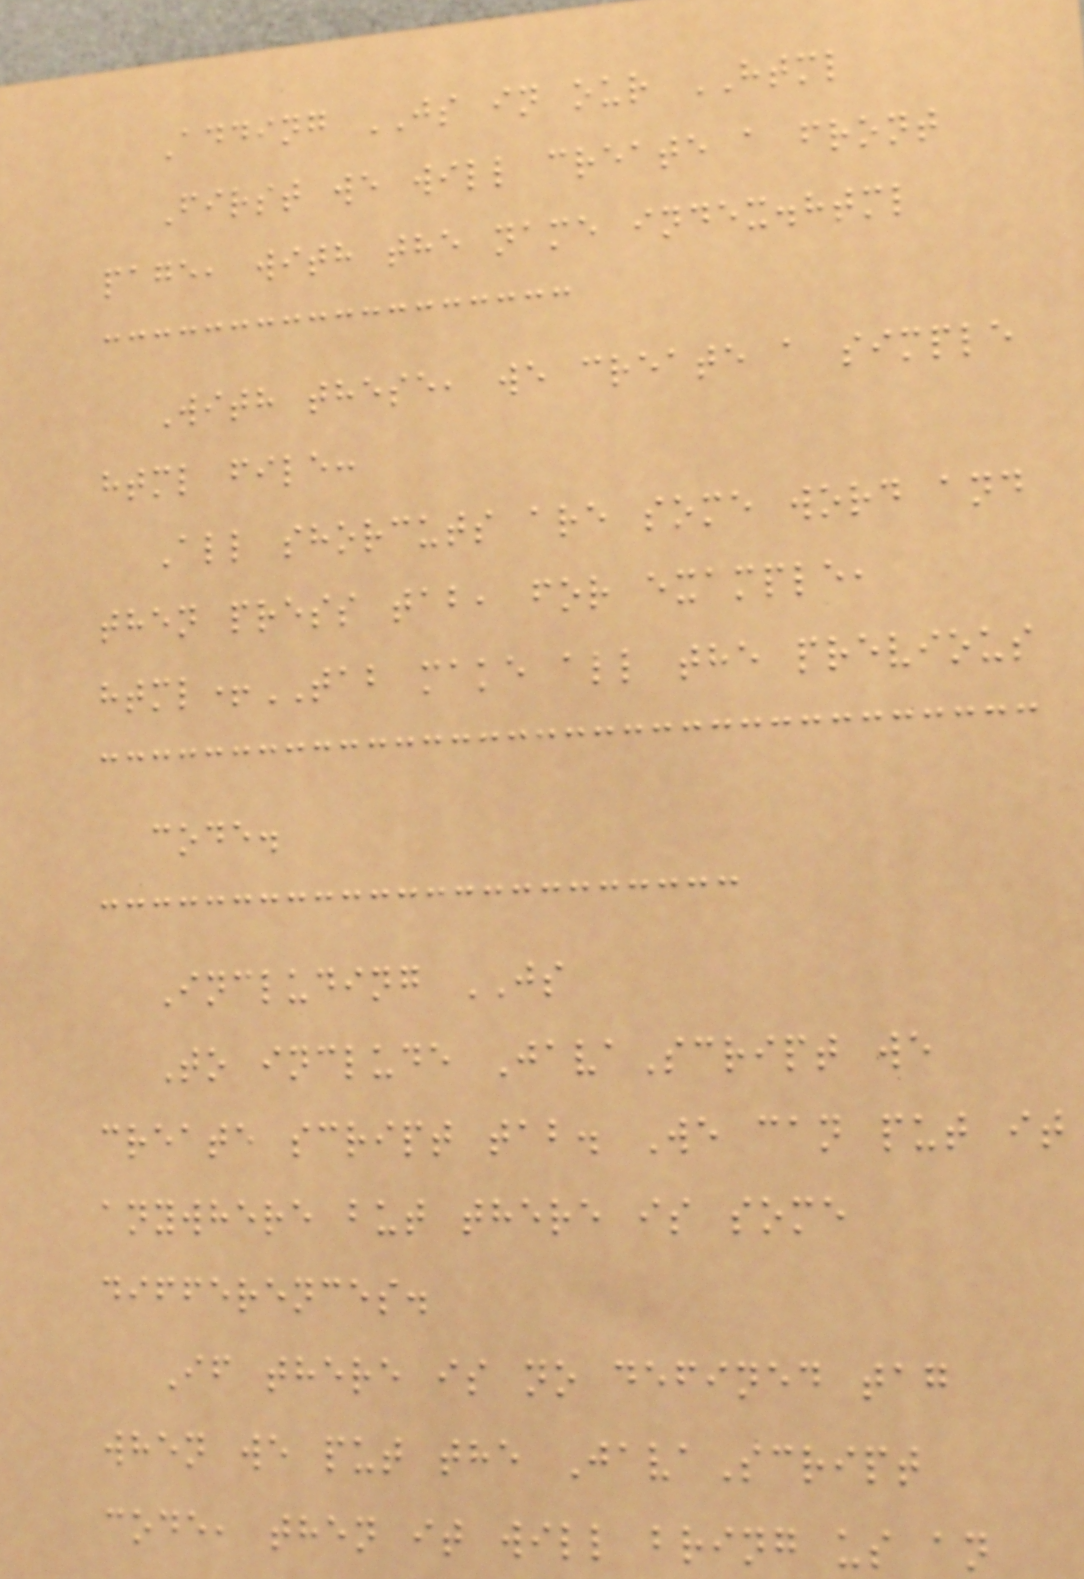Adding JS in our HTML
First we will create a front
page, with the name index.html
With these, we create a simple
html file:
All shorcuts are some word and
then press tab, for example,
html+TAB make all the previous
code.
Including JS
To include JavaScript we
create script tab. We can put it
anywhere but there is some
differences.
If there is no defined tag
when we put the JavaScript
code, then it will bring us an
